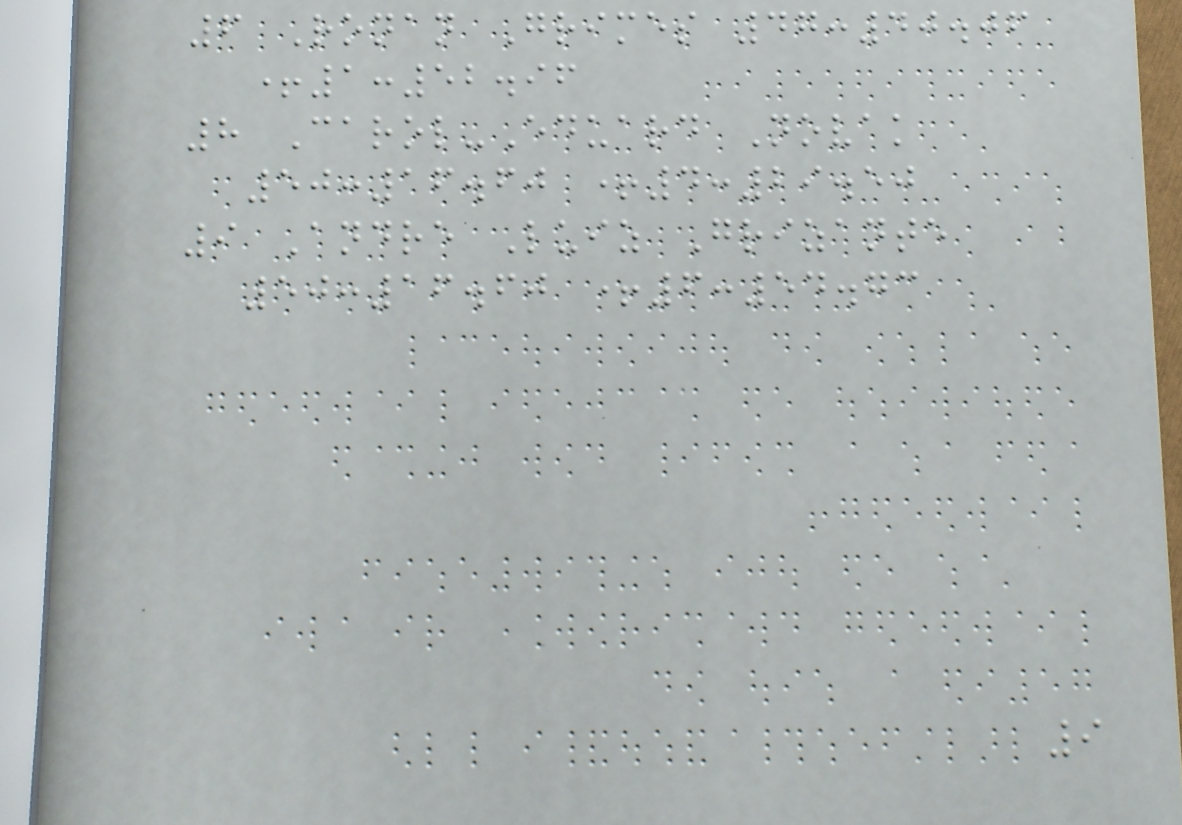6 Ronan Grimes 47:40.06
+1:52.96
8 Carol-Eduard Novak
50:16.60 +4:29.50
9 Andre Luiz Grizante
50:16.60 +6:54.73
9
